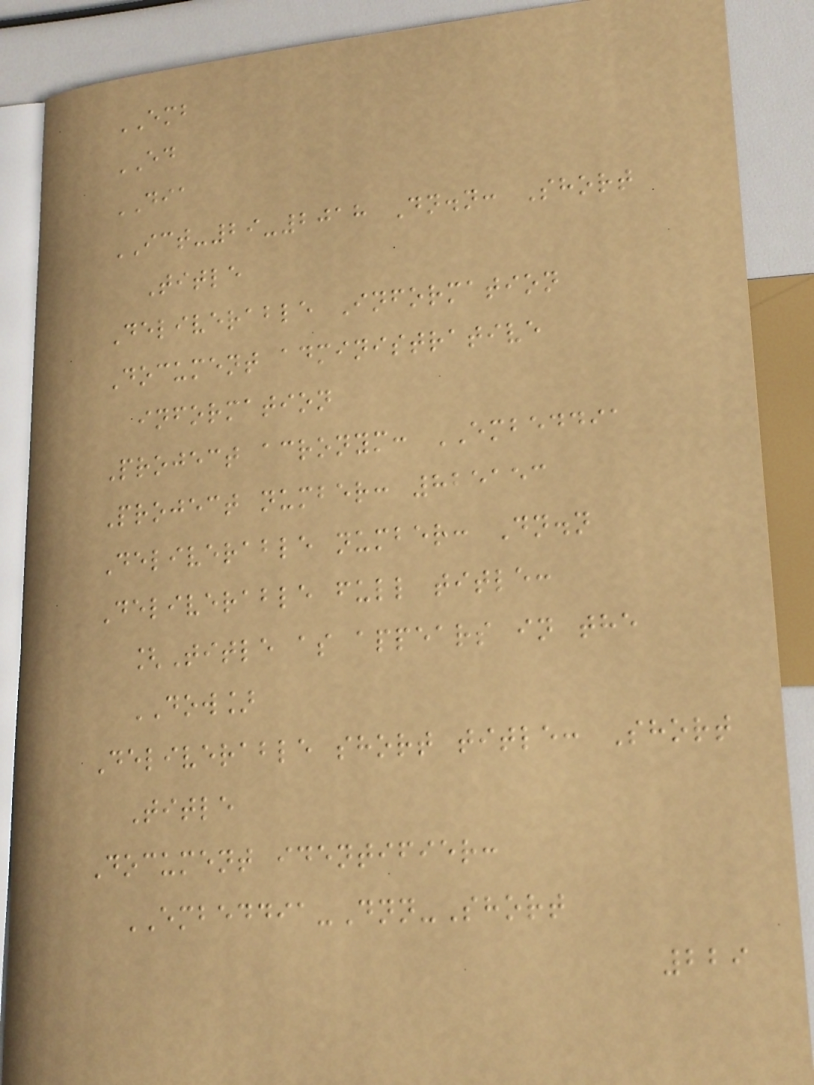EMB
ED
DIA
ICT-29-2018 Dn.n: Short
Title
Deliverable Information
Document administrative
information
Project acronym: EMBEDDIA
Project number: 825153
Deliverable number: Dn.n
Deliverable full title:
[Title as appears in the
DOW]
Deliverable short title: Short
Title
Document identifier:
EMBEDDIA-Dnn-Short
229
